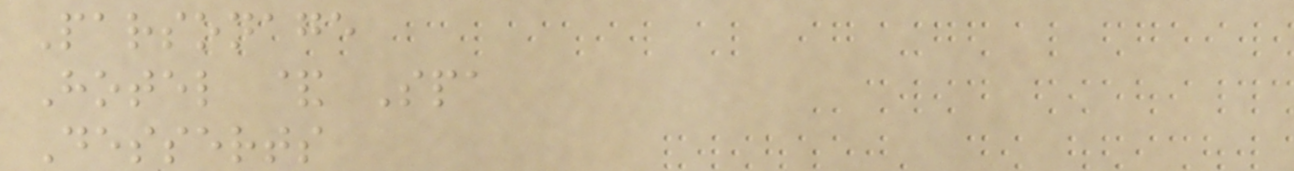Parsonage
Hotel & Spa
Desserts
